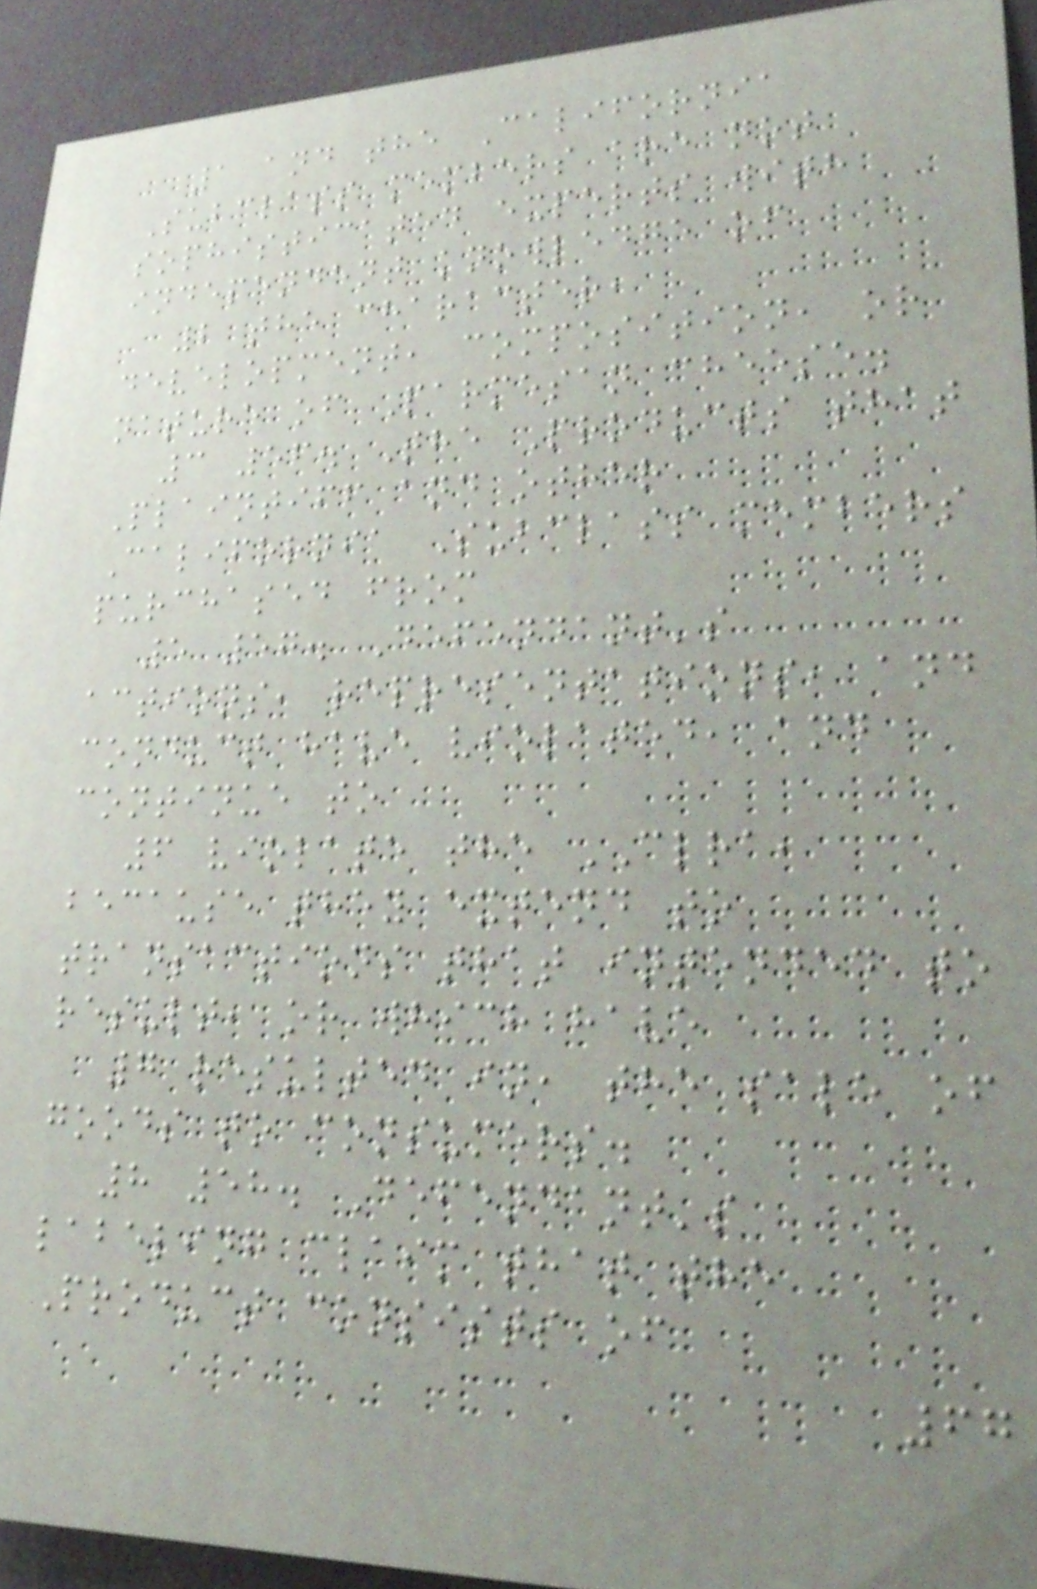1 and the California
Subclass members are not
sophisticated experts with
independent knowledge of
2 the character,
development, composition, or
nature of Parmesan cheese.
3 56. The Products that
Plaintiff and other
California Subclass members
purchased from
5 57. Defendant's
actions, representations, and
conduct have violated, and
continue to
6 violate the CLRA,
because they extend to
transactions that intended to
result, or which have
7 resulted in, the sale of
goods to consumers.
8 58. Defendant's
labeling claim that the
Product consists of
67
